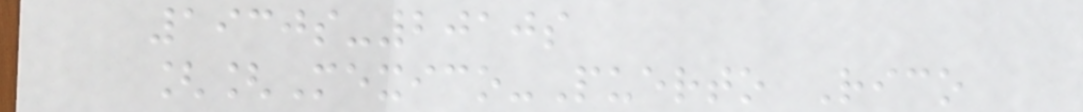1930s-2010s
[[Mexico-Puerto Rico
